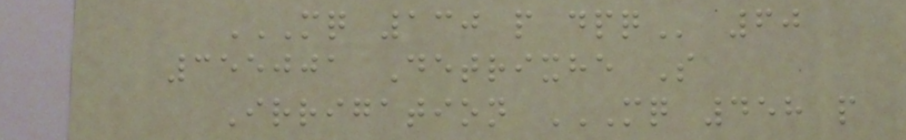MQ 130 P DPQ 60
355001 Detrixhe S
Irrigation MQ 458 P
